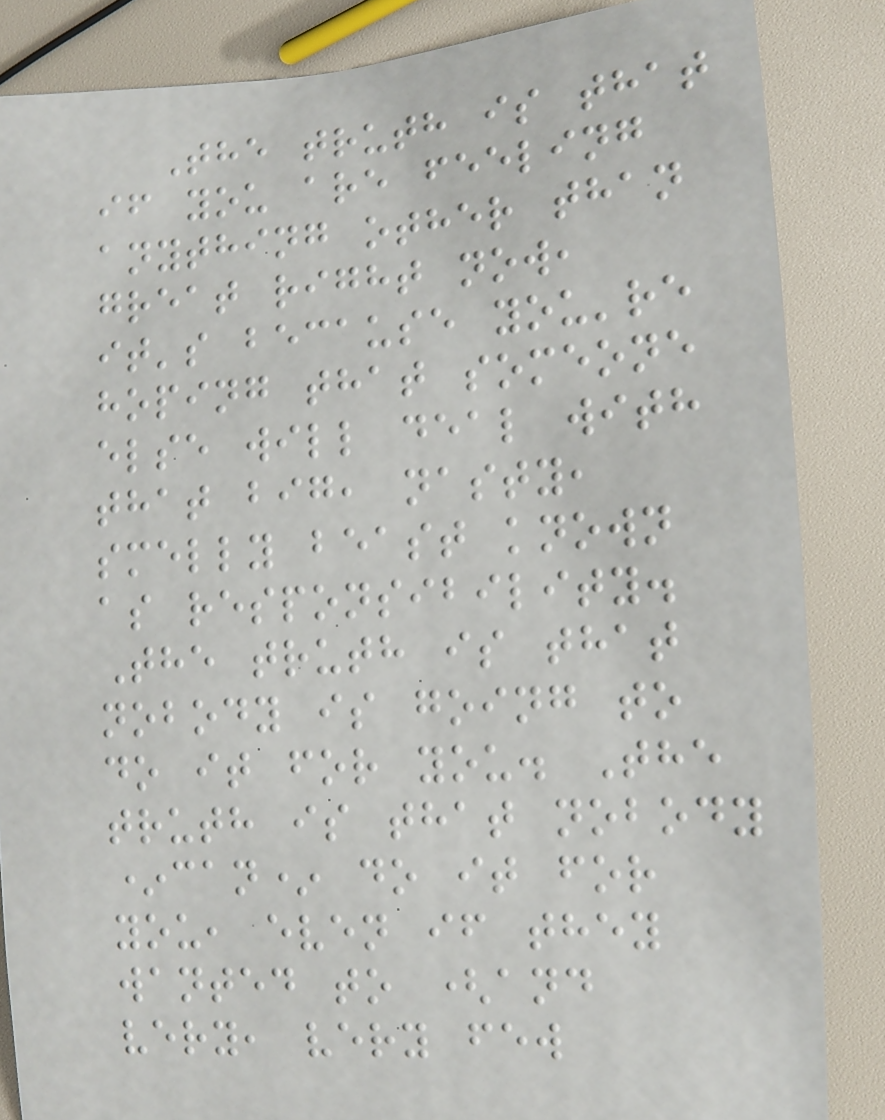The truth is that
if you are feeling
anything other than
great right now,
it's because you're
hoping that someone
else will deal with
that big, nasty,
smelly beast known
as responsibility.
The truth is that
nobody is going to
do it for you. The
truth is that nobody
*can* do it for
you, even if they
wanted to (and
very, very few
